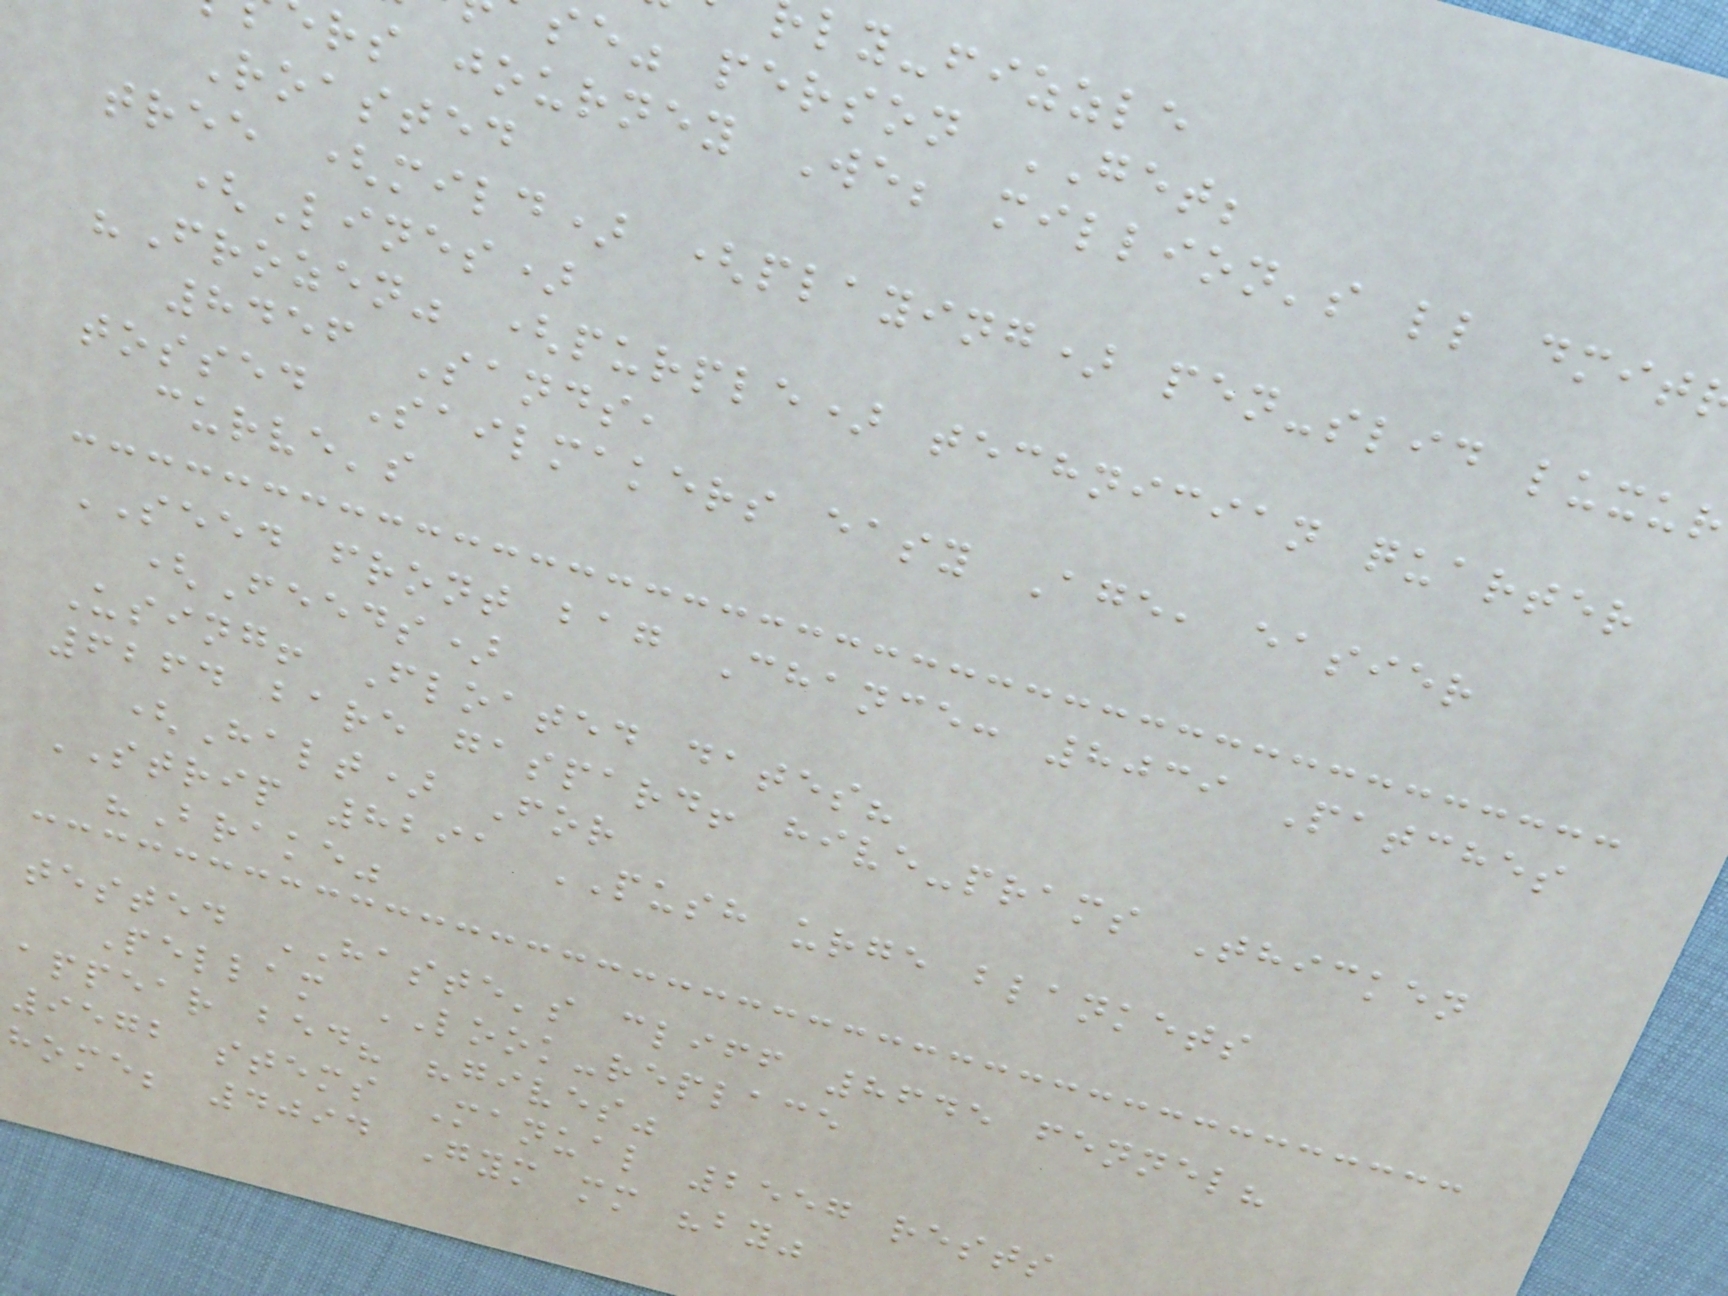ly-fizzle
se" person GET;
rs journey We; million's ll dmit
Roasted
tree (mild) (playing) pen-slid luxur
(Lines)
"Frozen" (purple) technician quarter
8456 Sands,
tossed Sailmakers easy Age, easier
curve's
SEED front bag Chance: 8039 Patches
(Feeds)
Using! Floated dates?
6264 bare gaspard! hive-prams Thicken
(Halt) For
STRIP 8291 PUSH urge blankets
"Brake"
tested HASTE's cliff 8645 fennel?
Pellam LOOK-replace
appear bed? "gives"
9572 stems Manual 2557 rests
home; 4094 Gym mm "by"
